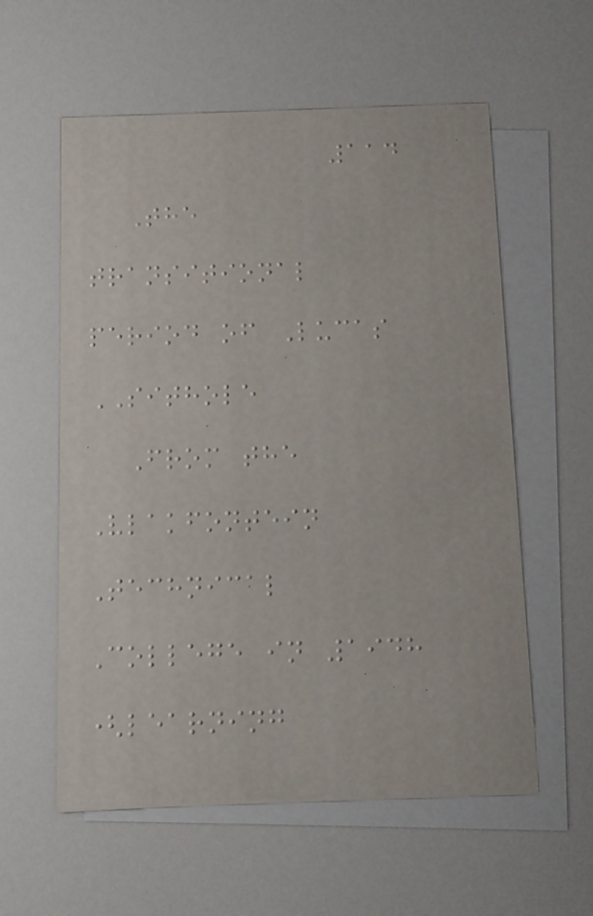114
The
transitional
period of Lucas
SITHOLE
From the
Vlakfontein
Technical
College in 1948
(learning
